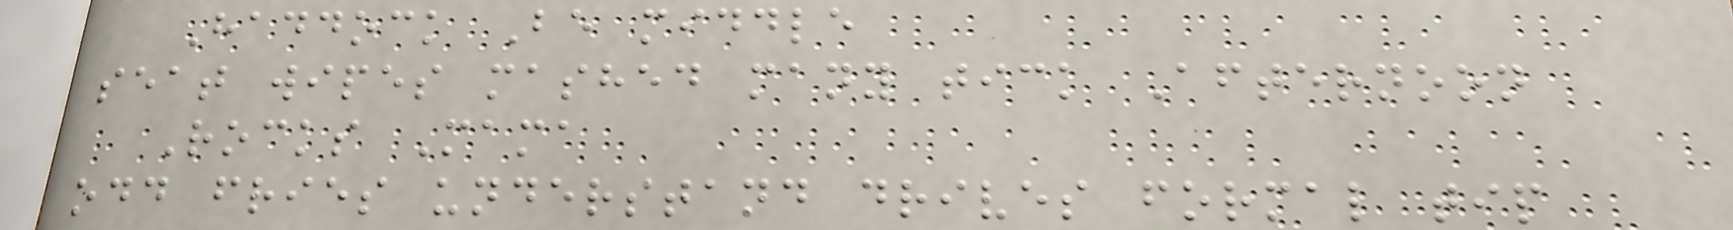Haddock Be middle
seat wipes mashed many tick Afternoon
Rocks Mama
odd fries understand drives formal tip
